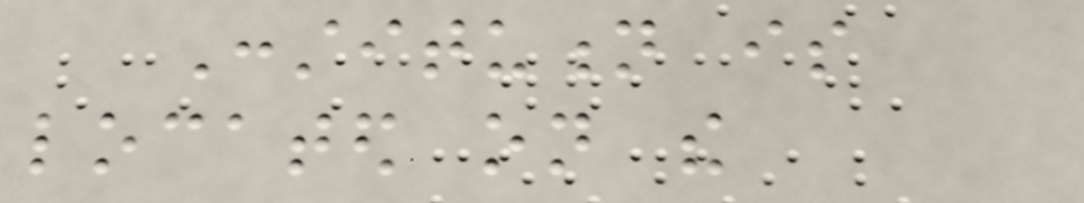Constitution is
located on the
